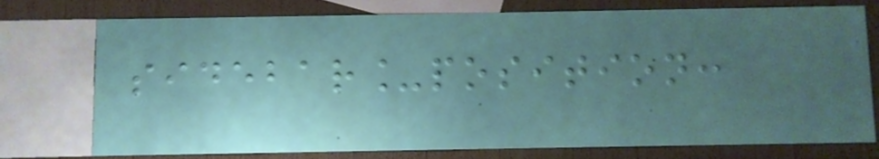sidebar_position:
